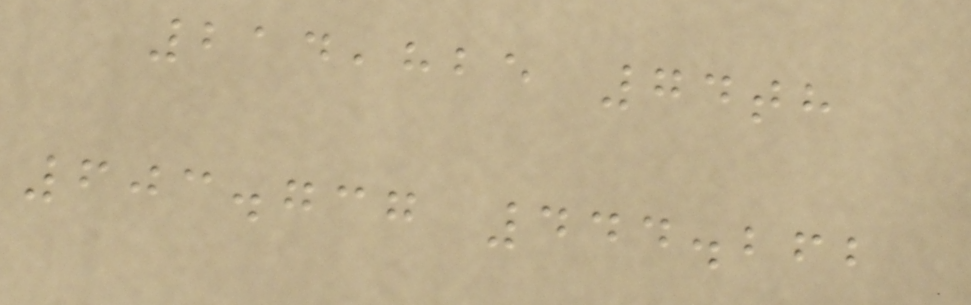214,825 74th
603.737 444.262
